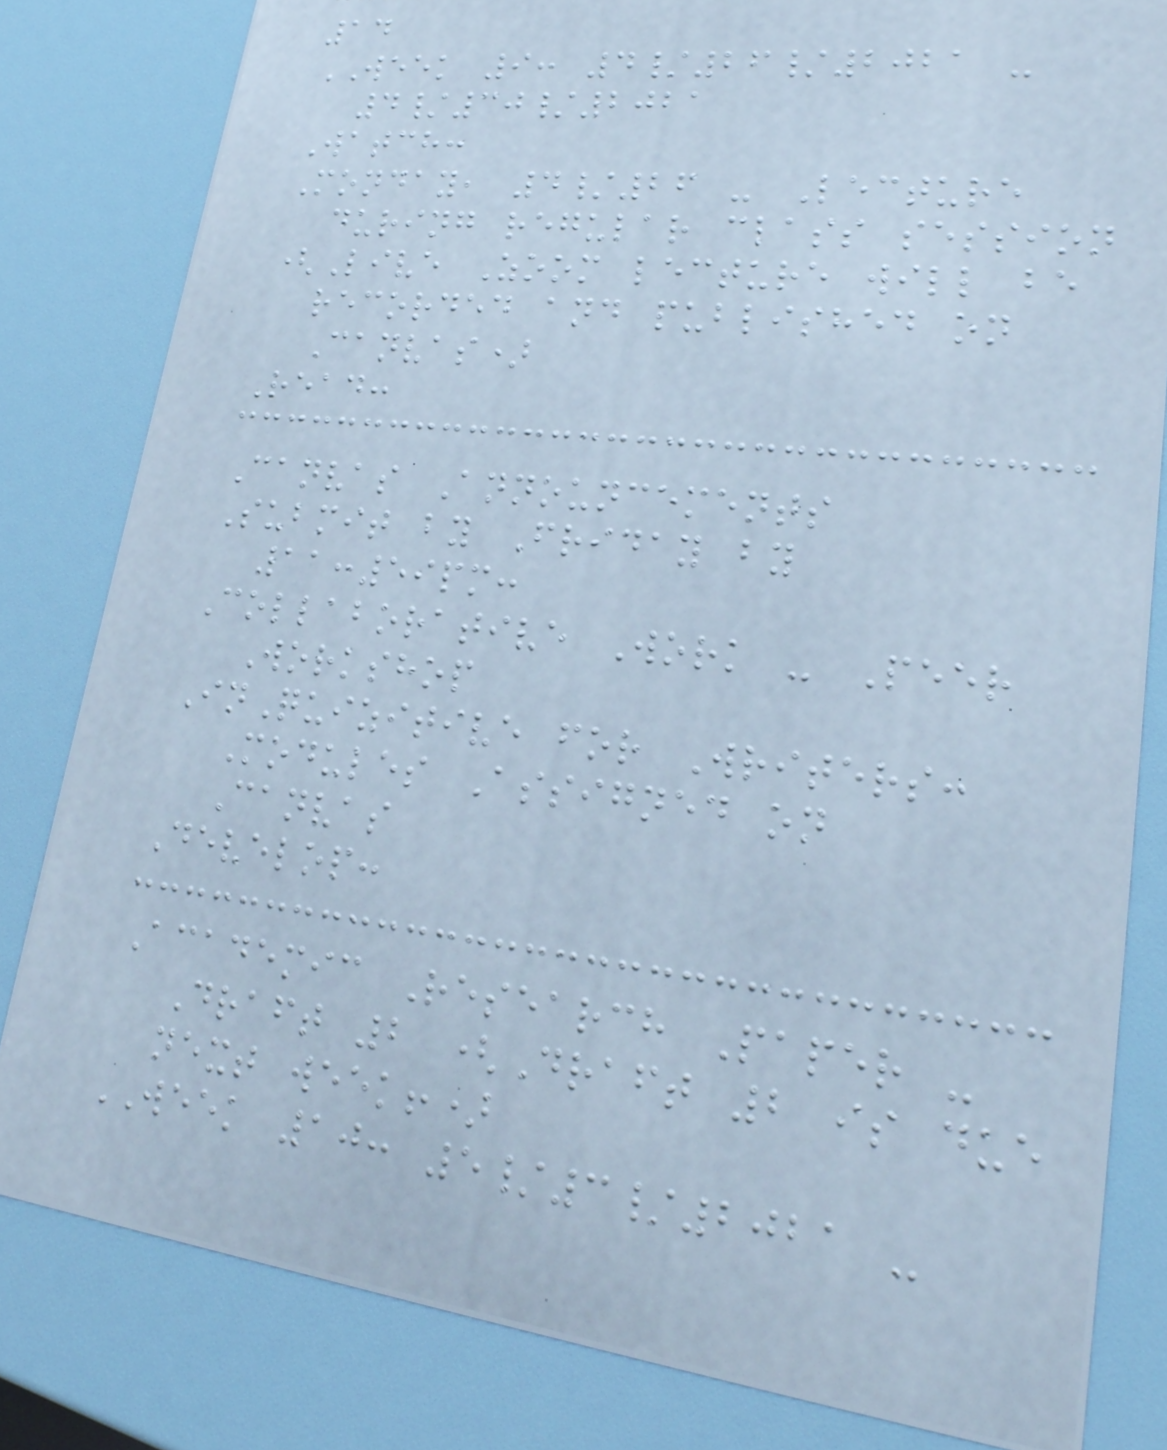14
WEEK 9: 4/26/2021 -
4/30/2021
Watch:
Monday, 4/26 - Lecture
during regular class session
(Live Zoom lecture will be
recorded and published on
Canvas)
Read:
Canvas Announcements
Submit by Friday by
11:59pm:
Collaborative Work - Peer
Workshop
InQuizitive for Writers:
Modules Assigned on
Canvas
Develop:
Academic Research Paper -
Draft 2 (Draft 2 is due
next week!)
WEEK 10: 5/3/2021 -
